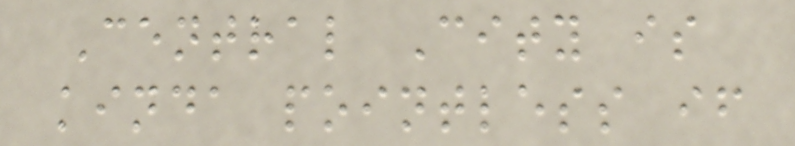Central City is
kinda pointless if
